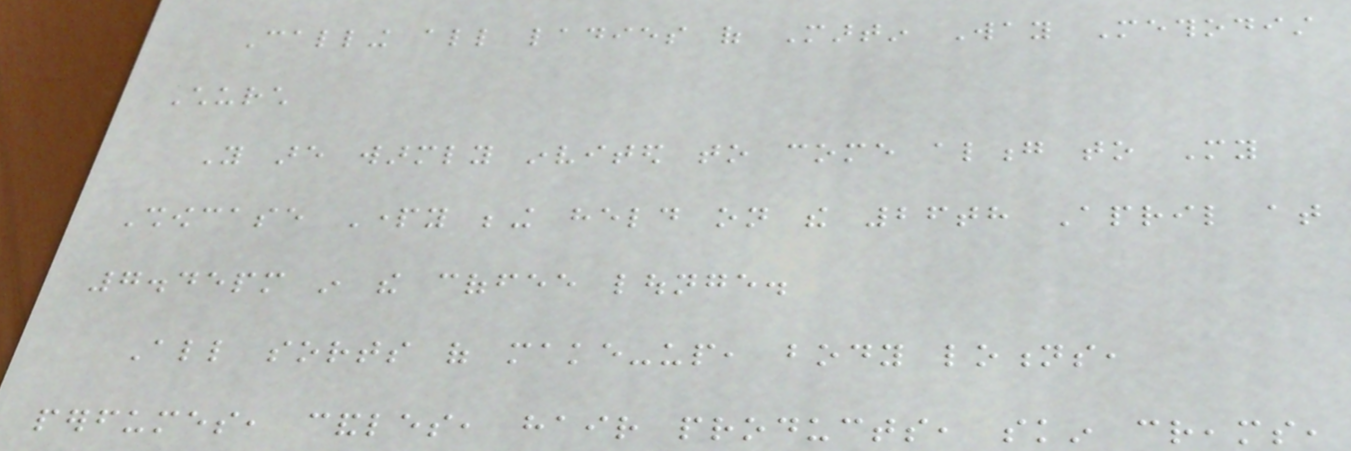Calling all ladies of Martin Way Methodist
Church
You are warmly invited to come along to My
Showcase Party being held on the 26th April at
7.45pm in the coffee lounge.
All sorts of make-up, body lotions,
perfumes, candles, hair products, skin creams,
